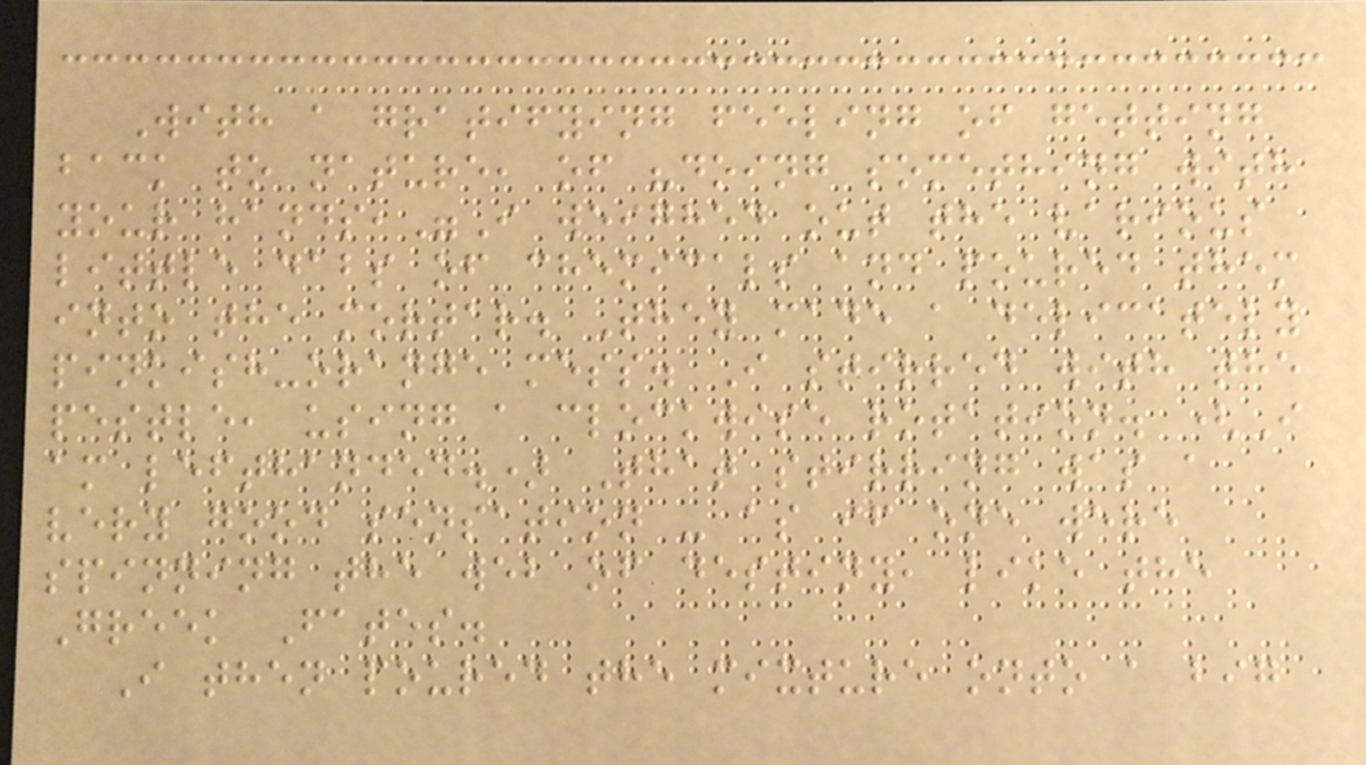With a gratifying feeling of getting
back to nature, of "doing something with
your hands,"I weighed out the various
little dabs of chemicals and poured them
into the mortar. They made a delicately
pinkish-orange mess. I stirred with the
pestle, using a clockwise rotation. (I
am lefthanded.) That stirring was a
very good sensation - as if one were
spinning the web of destiny, like the
Greek Fates.
I then poured the mixture onto a big
